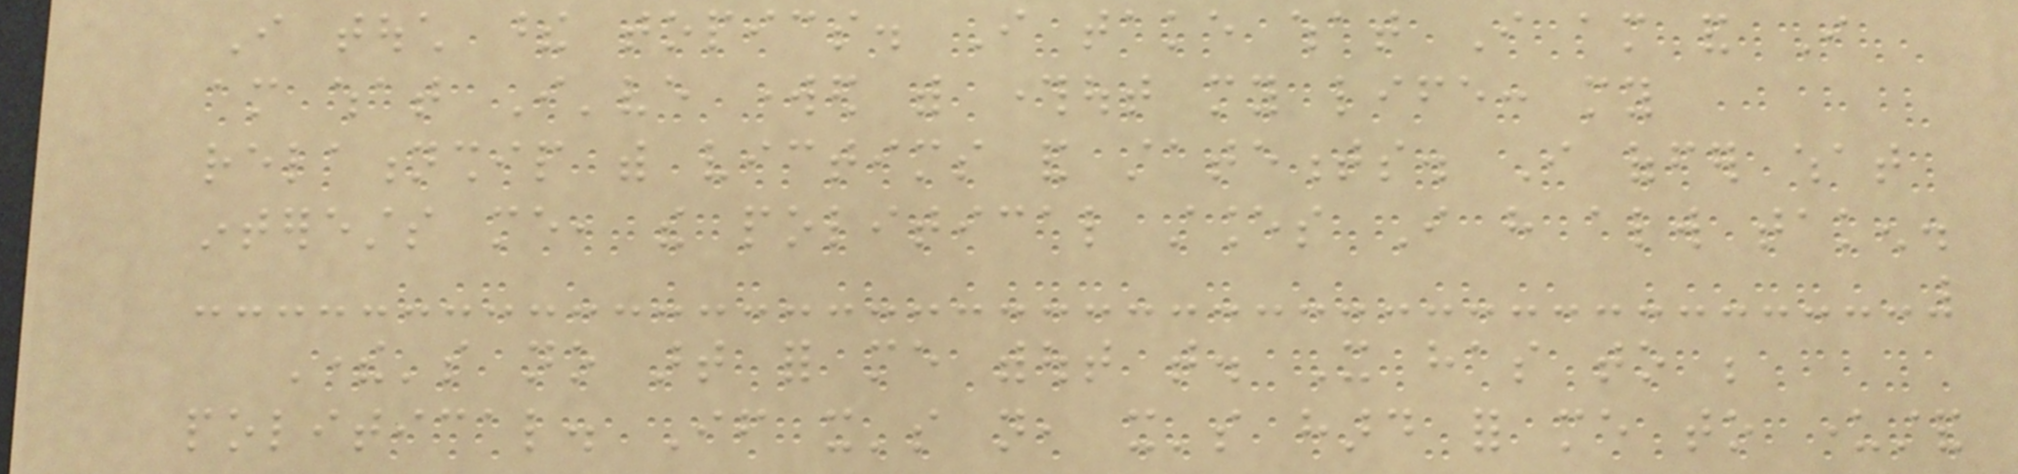I touch these topics. I take what I am and I
am what I've worked with throughout my life: my
relationship with victims and statements. I offer what
interests me, the political stances I have always taken.
There's no art for me without that. It has to be
political. If it's not, it's hard for me to understand
